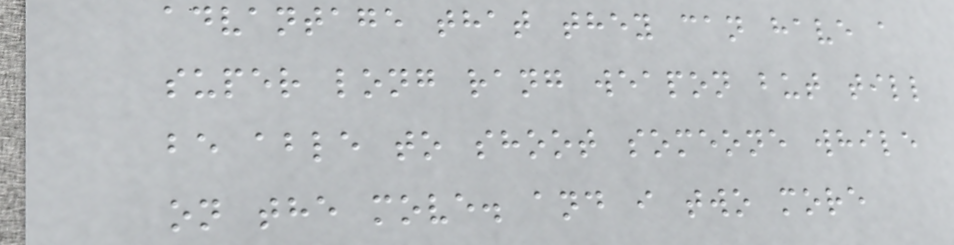advantage that they can have a
super long rang weapon but till
be able to shoot someone while
on the move. and i two more
